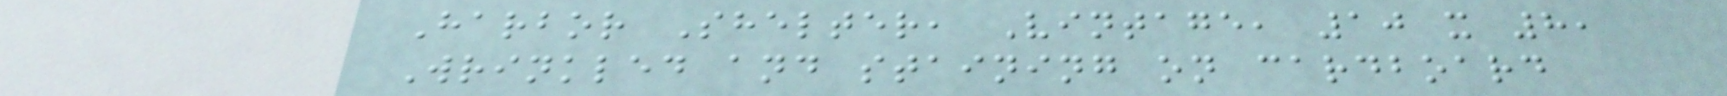Harbor Shelter, Vintage, 10 x 8,
Wrinkled and staining on cardboard
